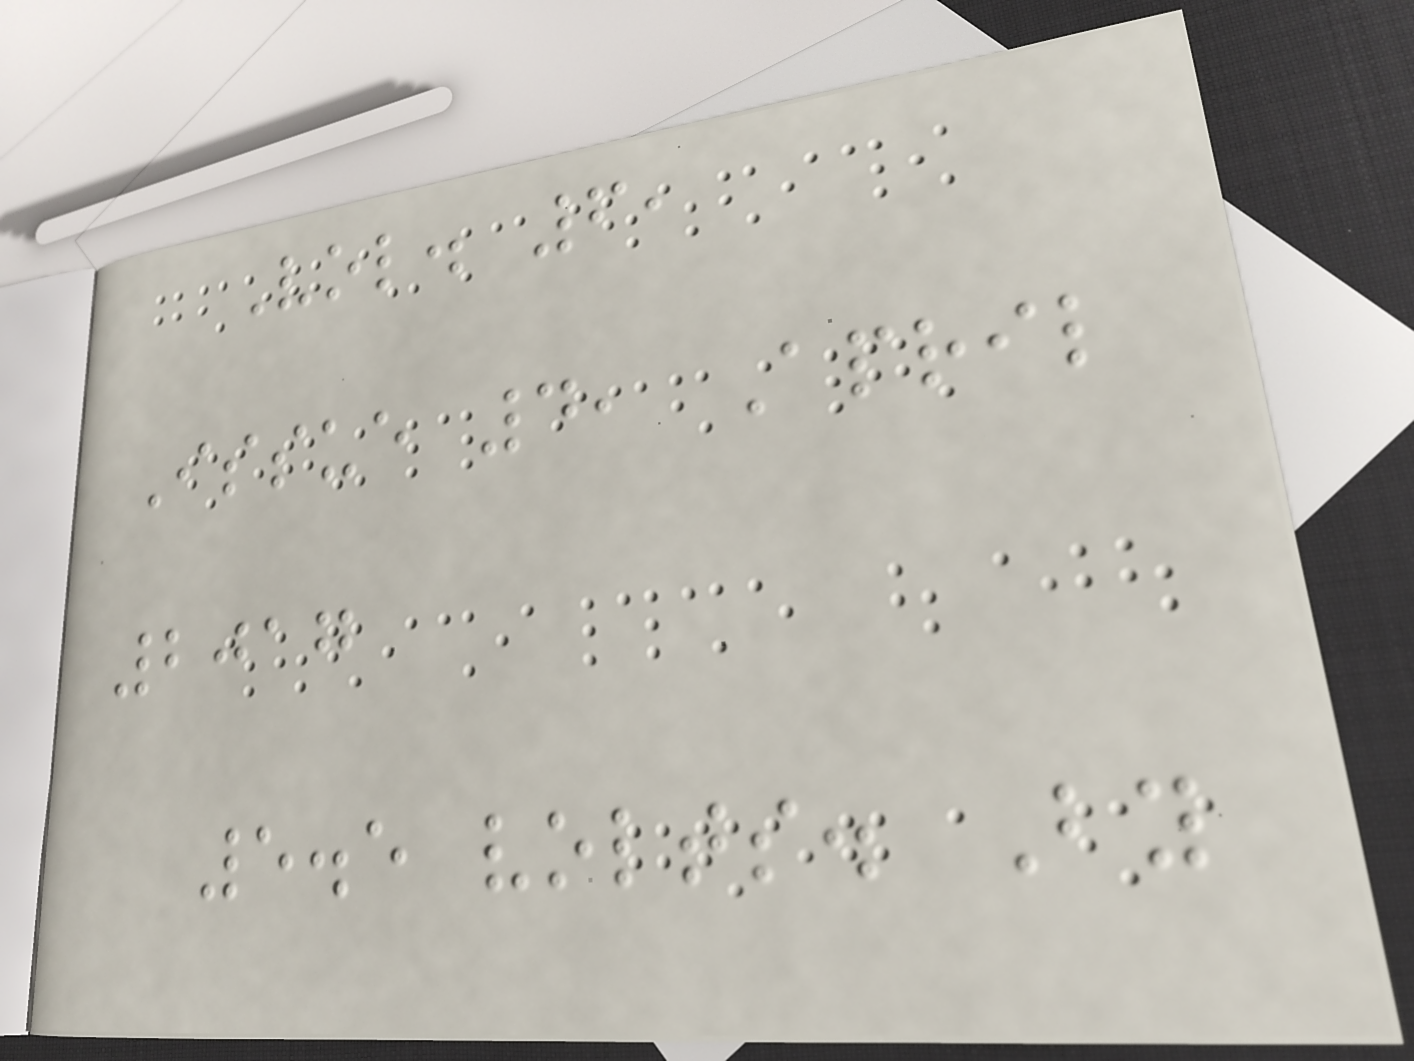Vol. 6,
Issue 4, April
2017
5.5 volts. By
